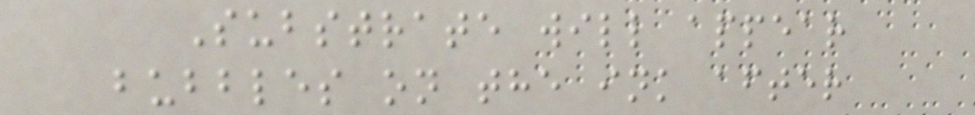Substrate will appear
bubbles on the ink after
